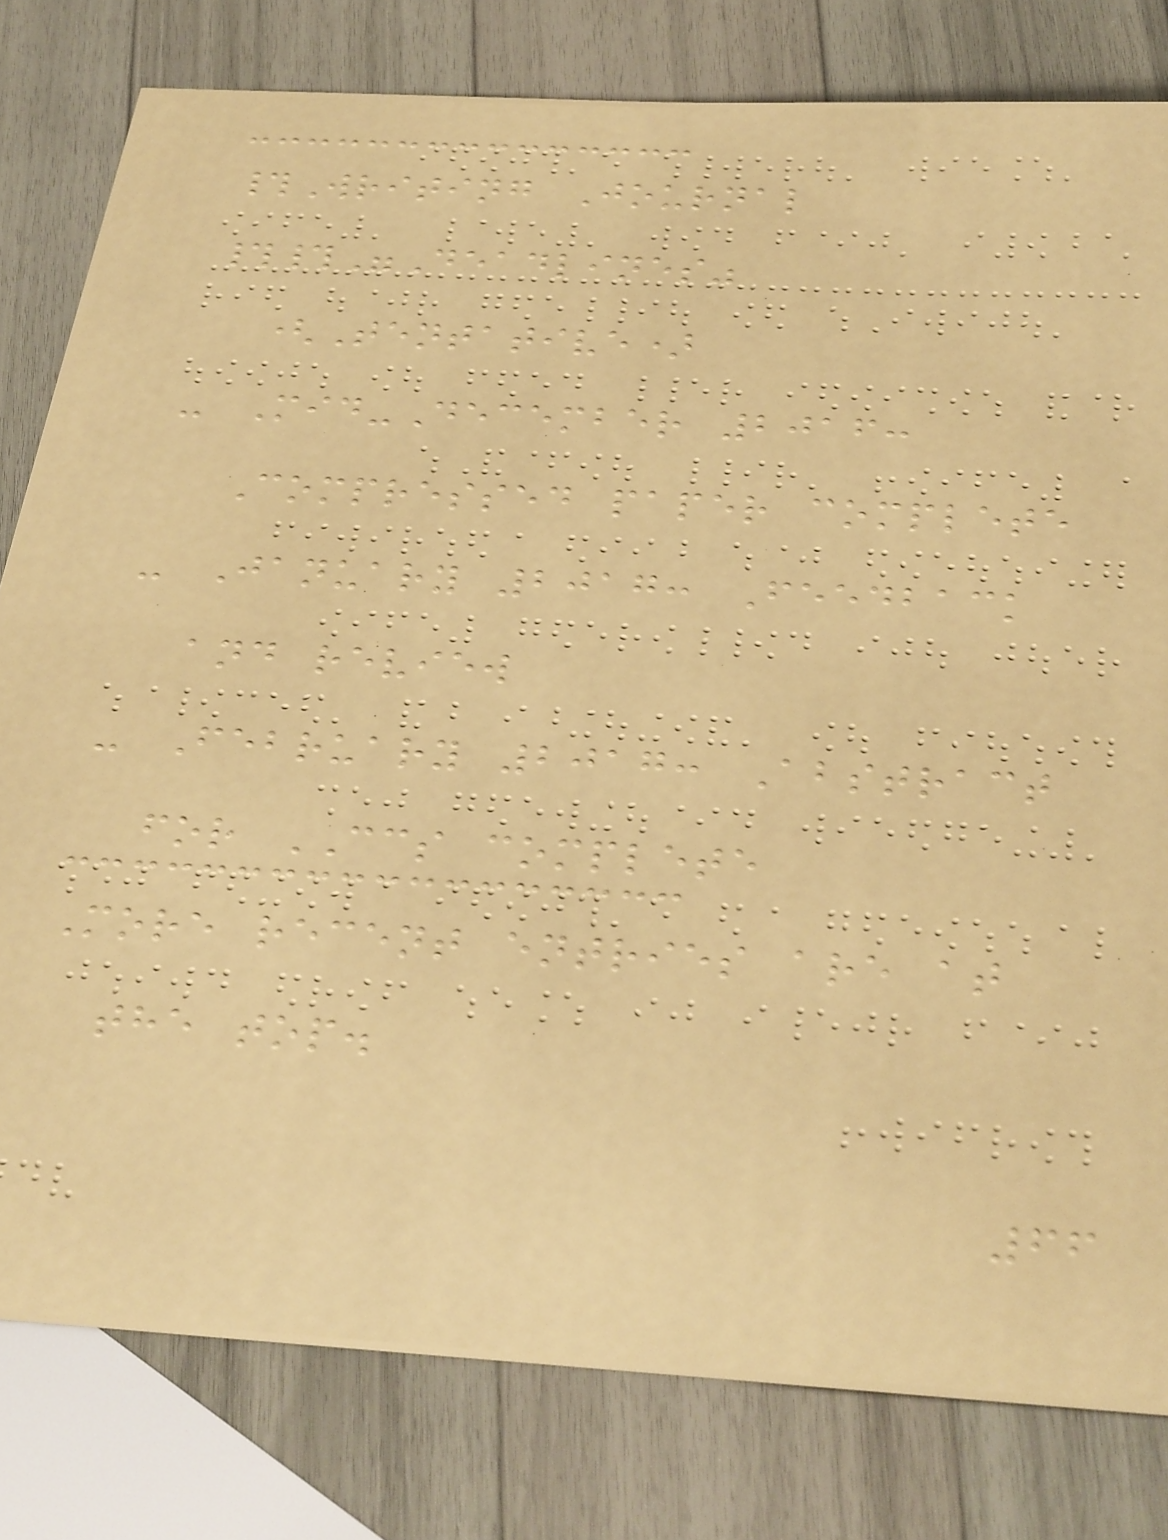#Writing Journal
##"Deadlines"
(Tentative)
- Mid-December 2016:
Compressed paper complete
- January 2017: Feedback
and review
- February 2017: Abstract
for CCS complete
More recent entries are at
the top.
66
